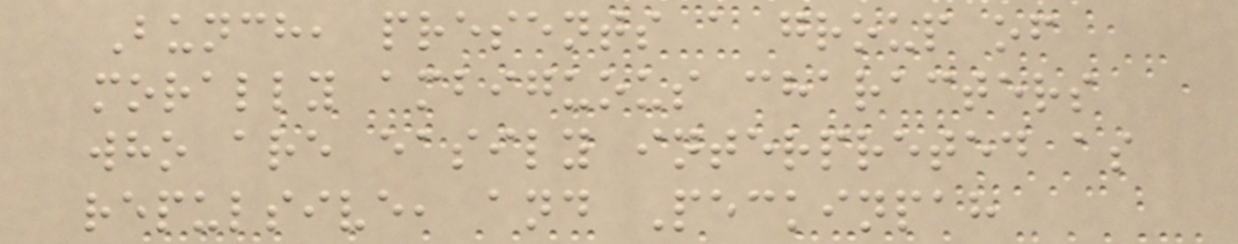Bunch, presents a group of
morally ambiguous characters
who are easily interpreted as
repulsive, and Peckinpah
